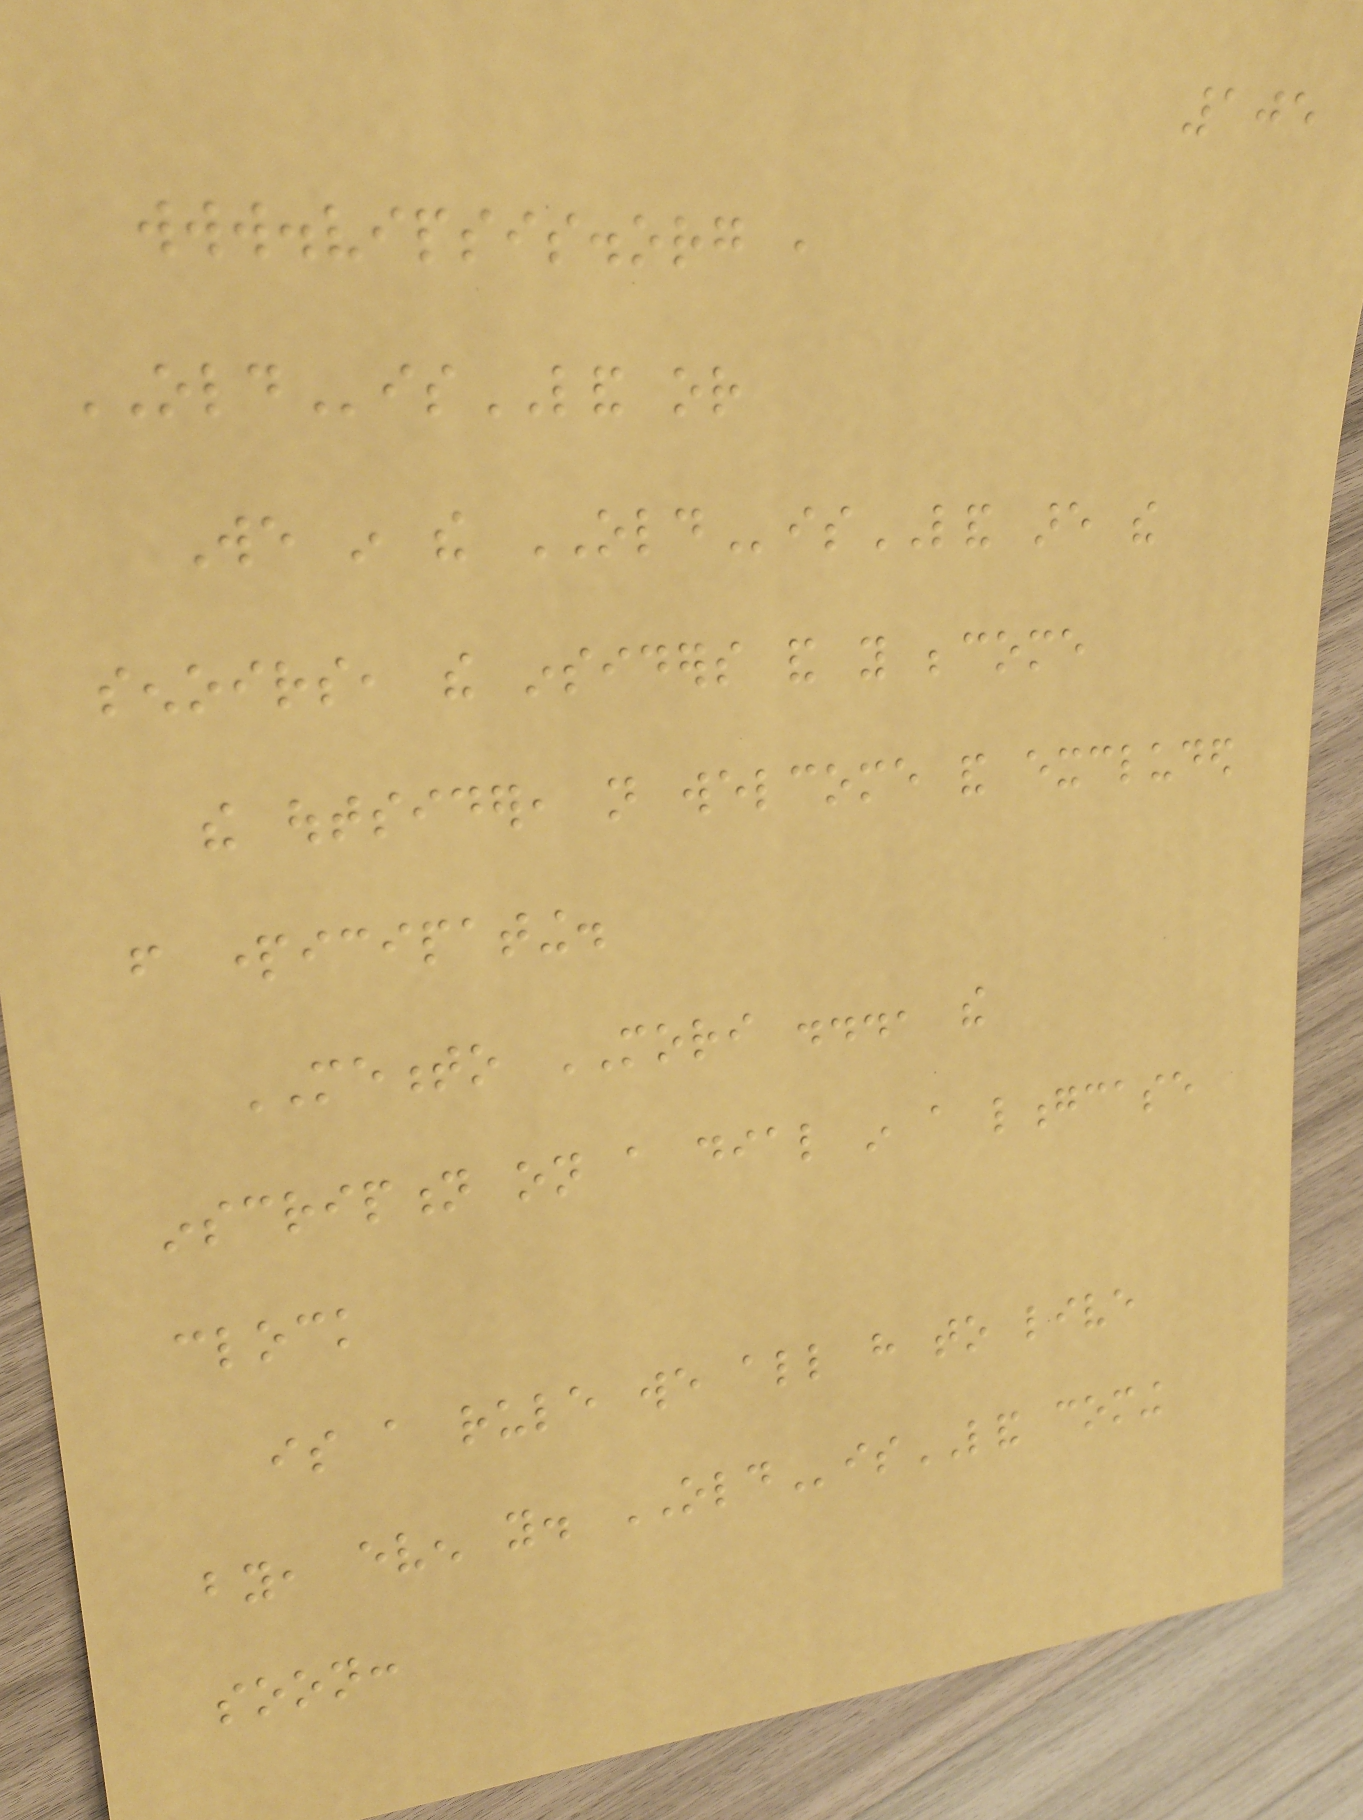105
www.vipsis.org ,
OLDisLAND or
We in the OLDisLAND are the
senoirs, the insiders and you become
the outsider, not welcome and excluded
from participating.
MEMENTO MORI ..., the
inscription on a dial in a longcase
clock
is a rule we all have to live
by, even you. OLDisLAND coming
soon:
